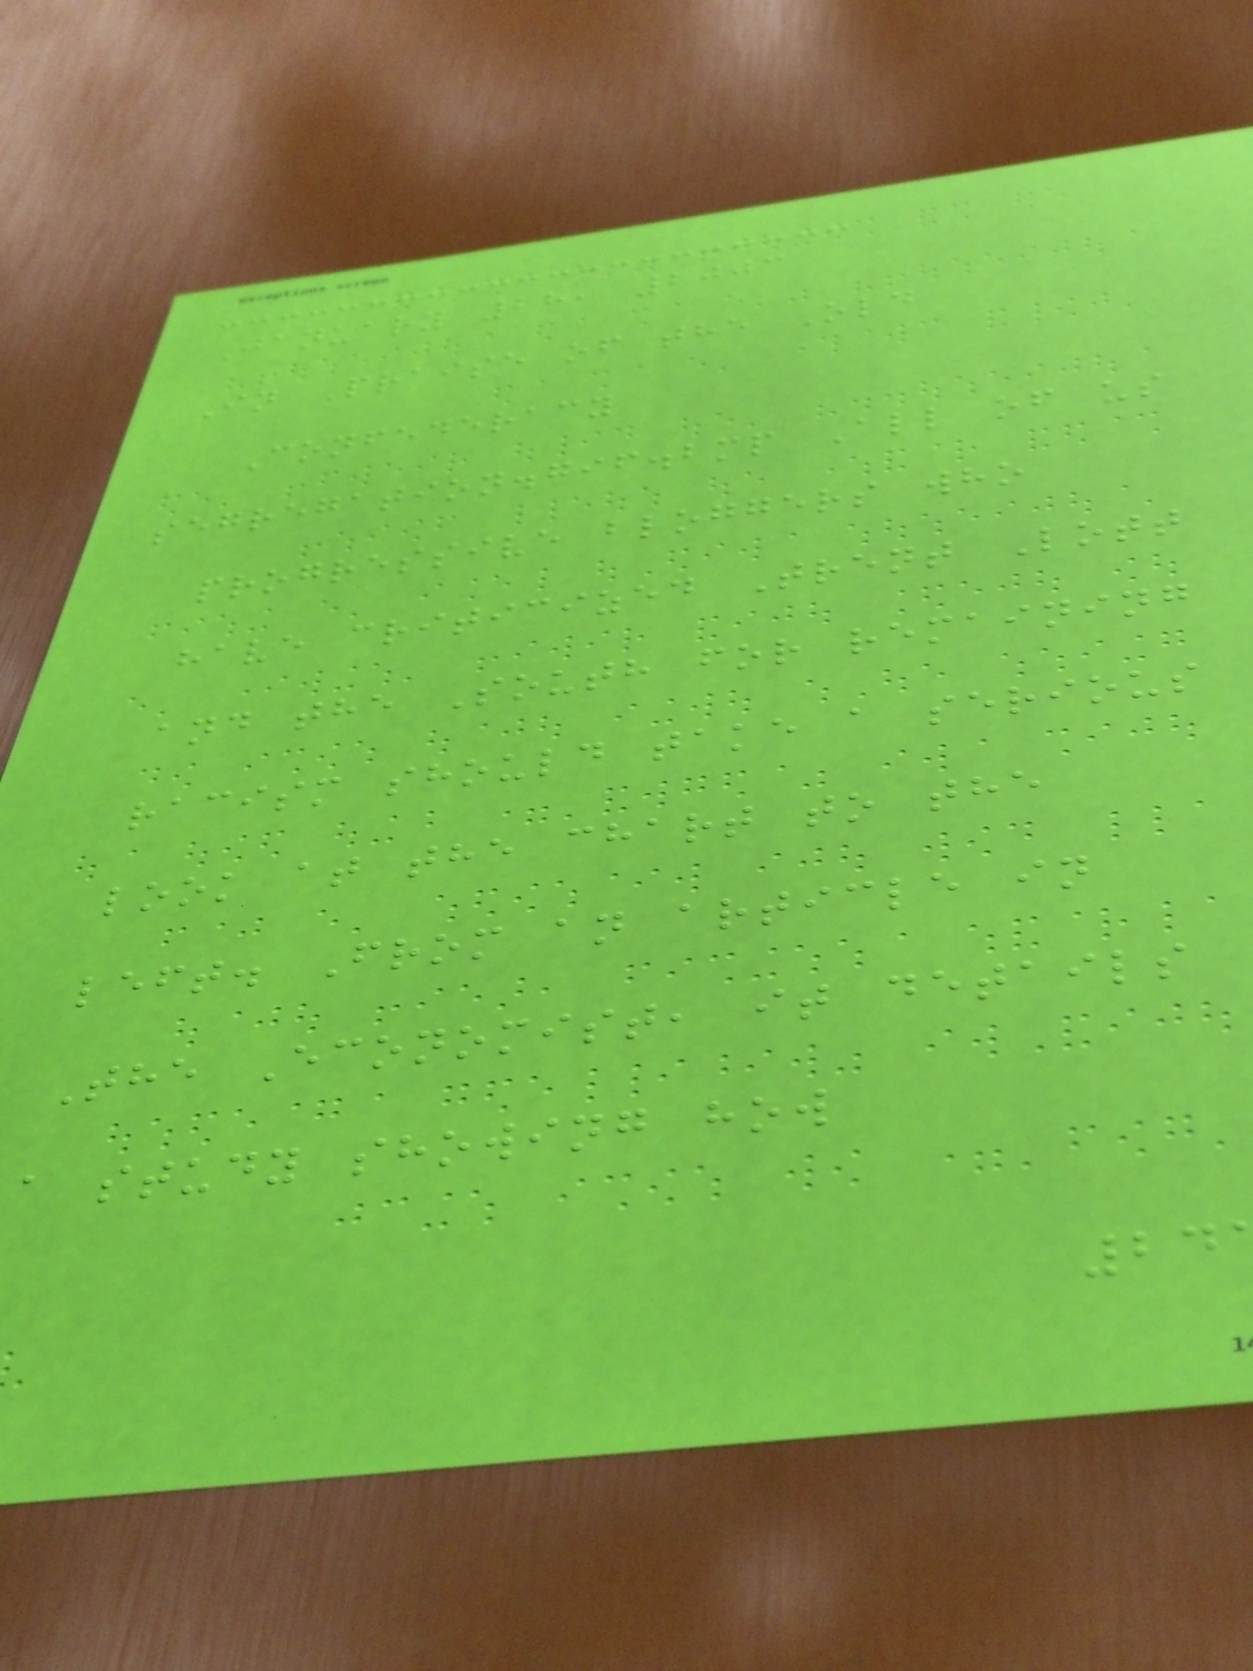January 28, 2003
In Praise of the Old
Confederacy
segregation.gif.bmp All of us
progressive bloggers who
have criticized Trent Lott
and the South for remaining
racism should take a serious
look at the chart to the
left. From an article in
The Economist, it details
a study showing how
